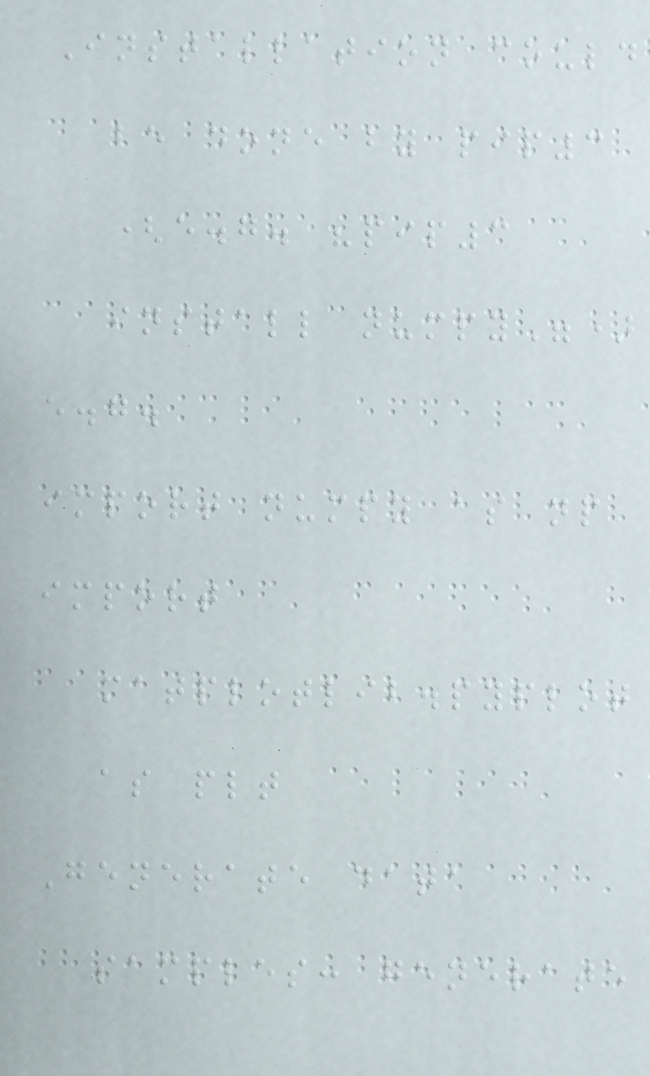Installation could
be done by pip3
(e.g. "pip3
install numpy")
e.g.
import numpy as np
import
matplotlib.pyplot
as plt
Generate data
samples: generate
